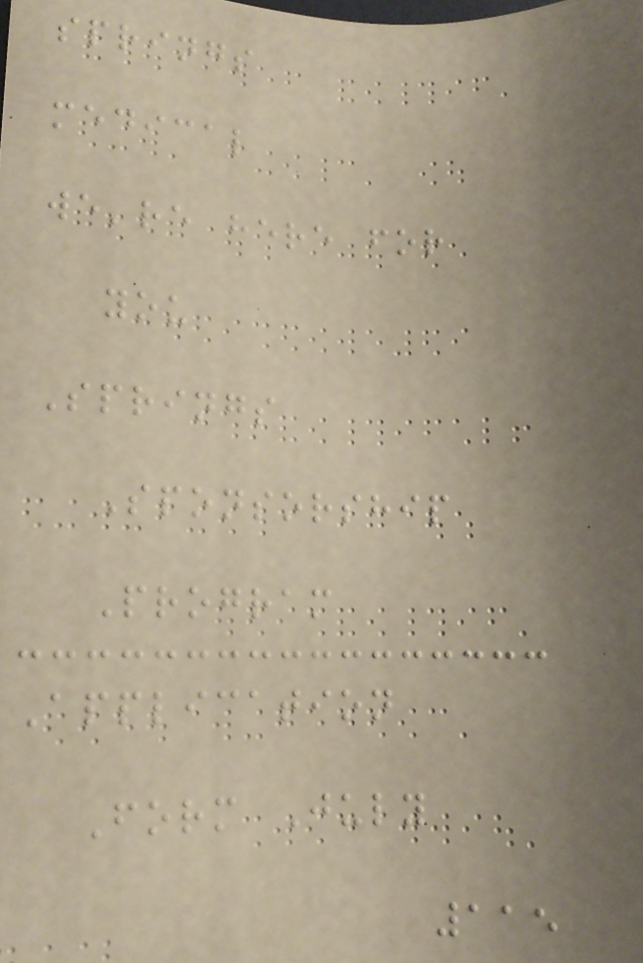springs
medical
we're here for
you
Springs
Sponsorship
Program
Application
Form July
115
